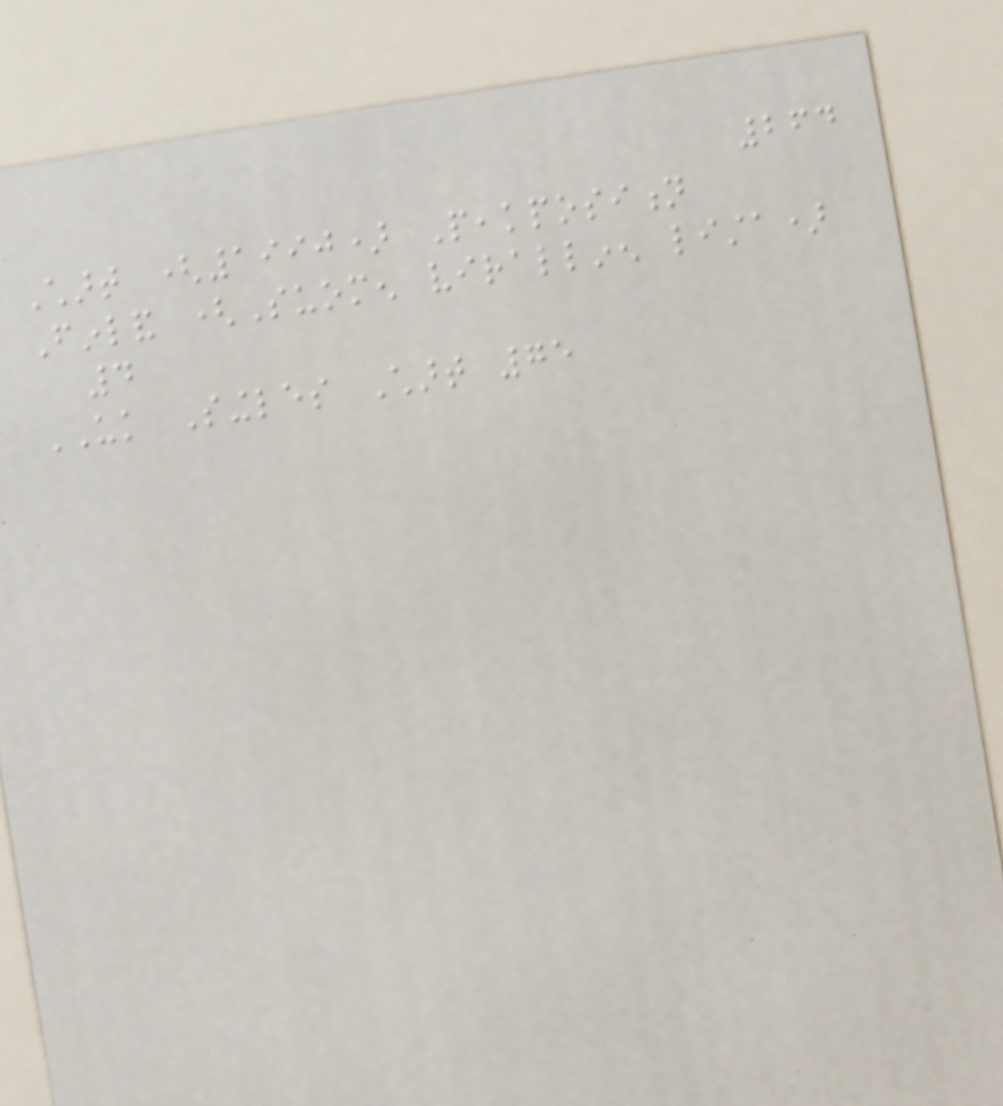264
Chart (1990) Peakposition
Finland (Suomen virallinen lista)
4
UK Singles Chart 75
